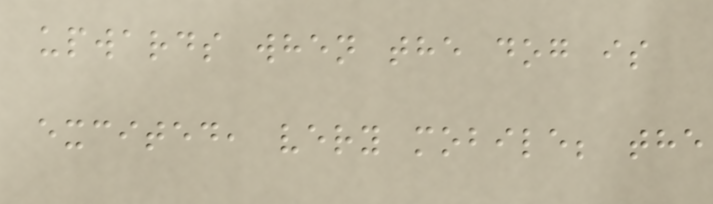upwards when the dog is
excited, very mobile; the
